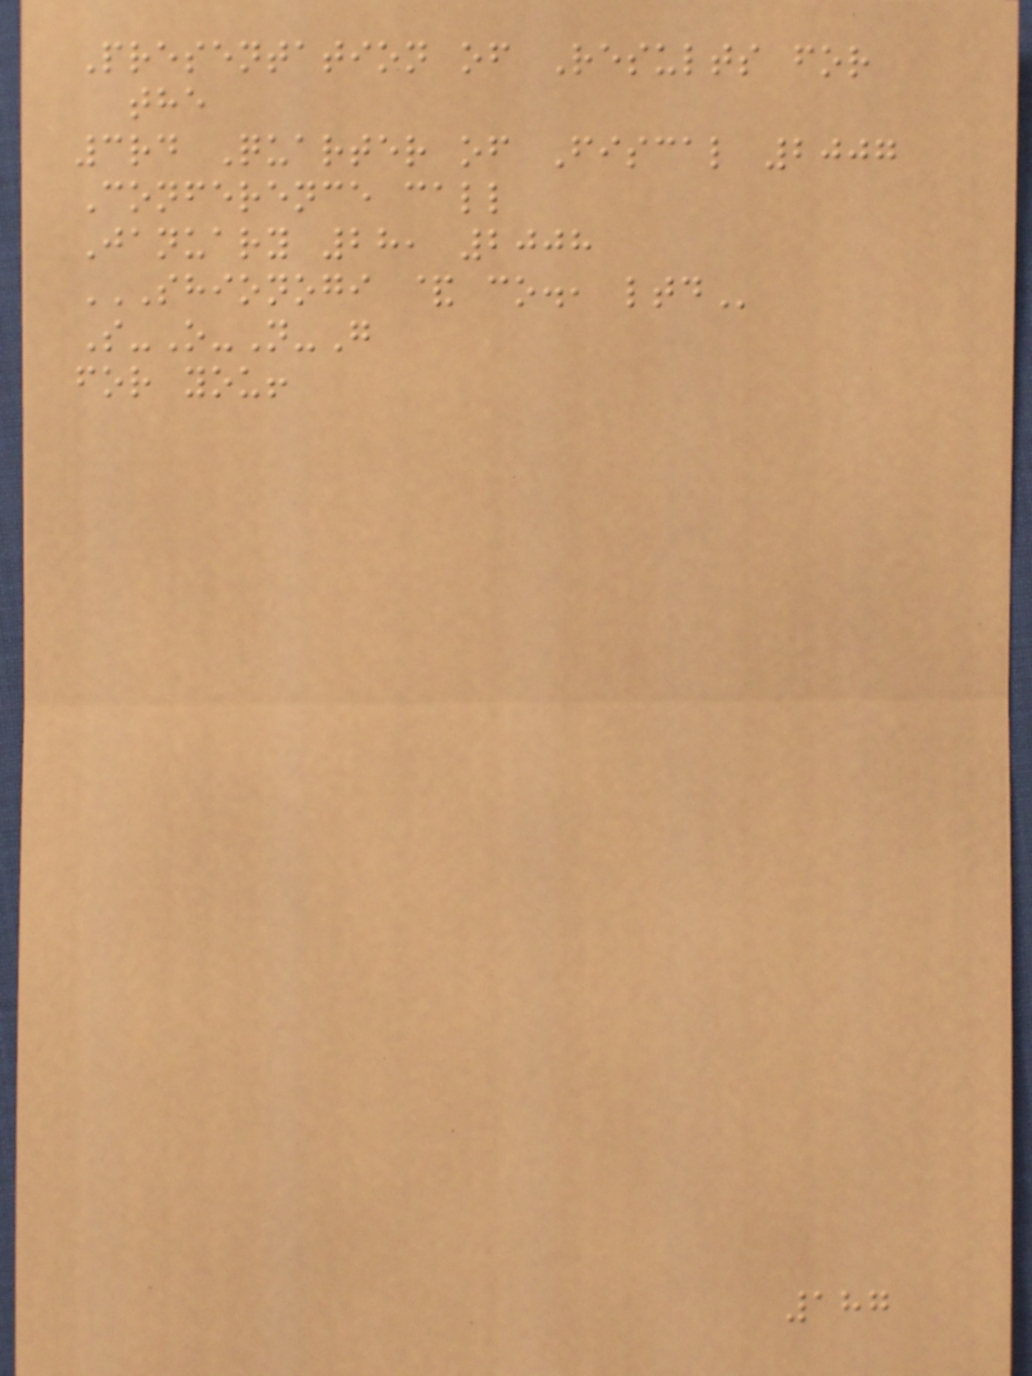Presentation of Results for
the
3rd Quarter of Fiscal 2007
Conference call
January 28, 2008
SHIONOGI & CO., LTD
S-O-N-G
for you!
187
